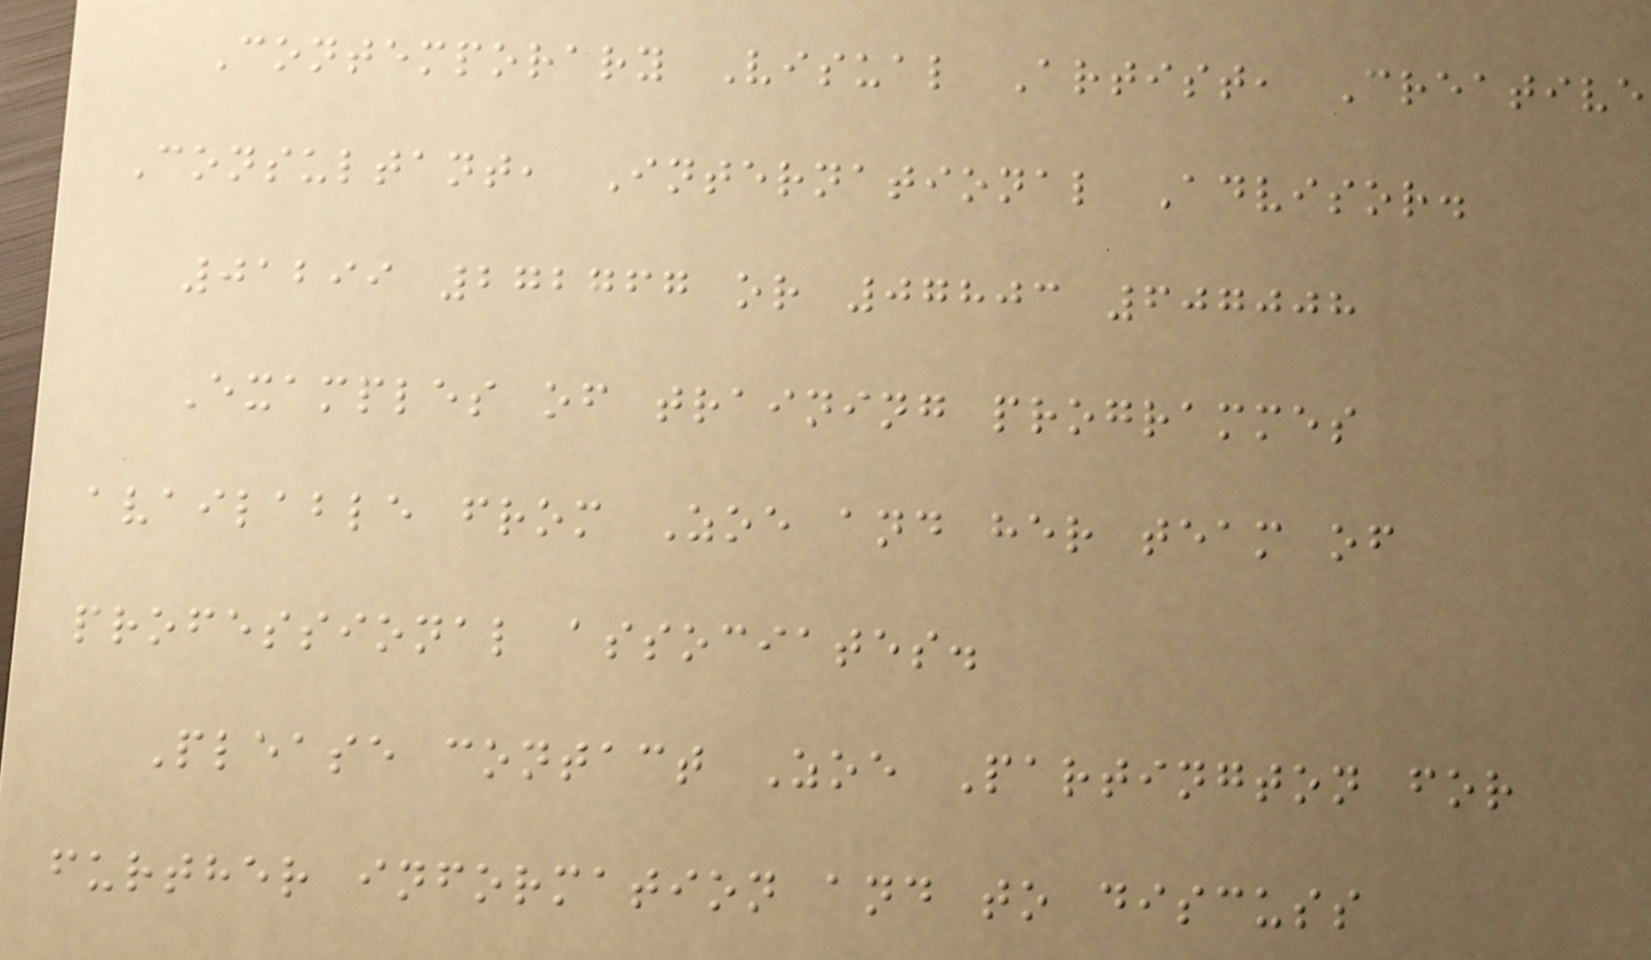Contemporary Visual Artist, Creative
Consultant, International Advisor.
01299 272767 or 07803 607008
Examples of training programmes
available from Zoe and her team of
professional associates.
Please contact Zoe Partington for
further information and to discuss
